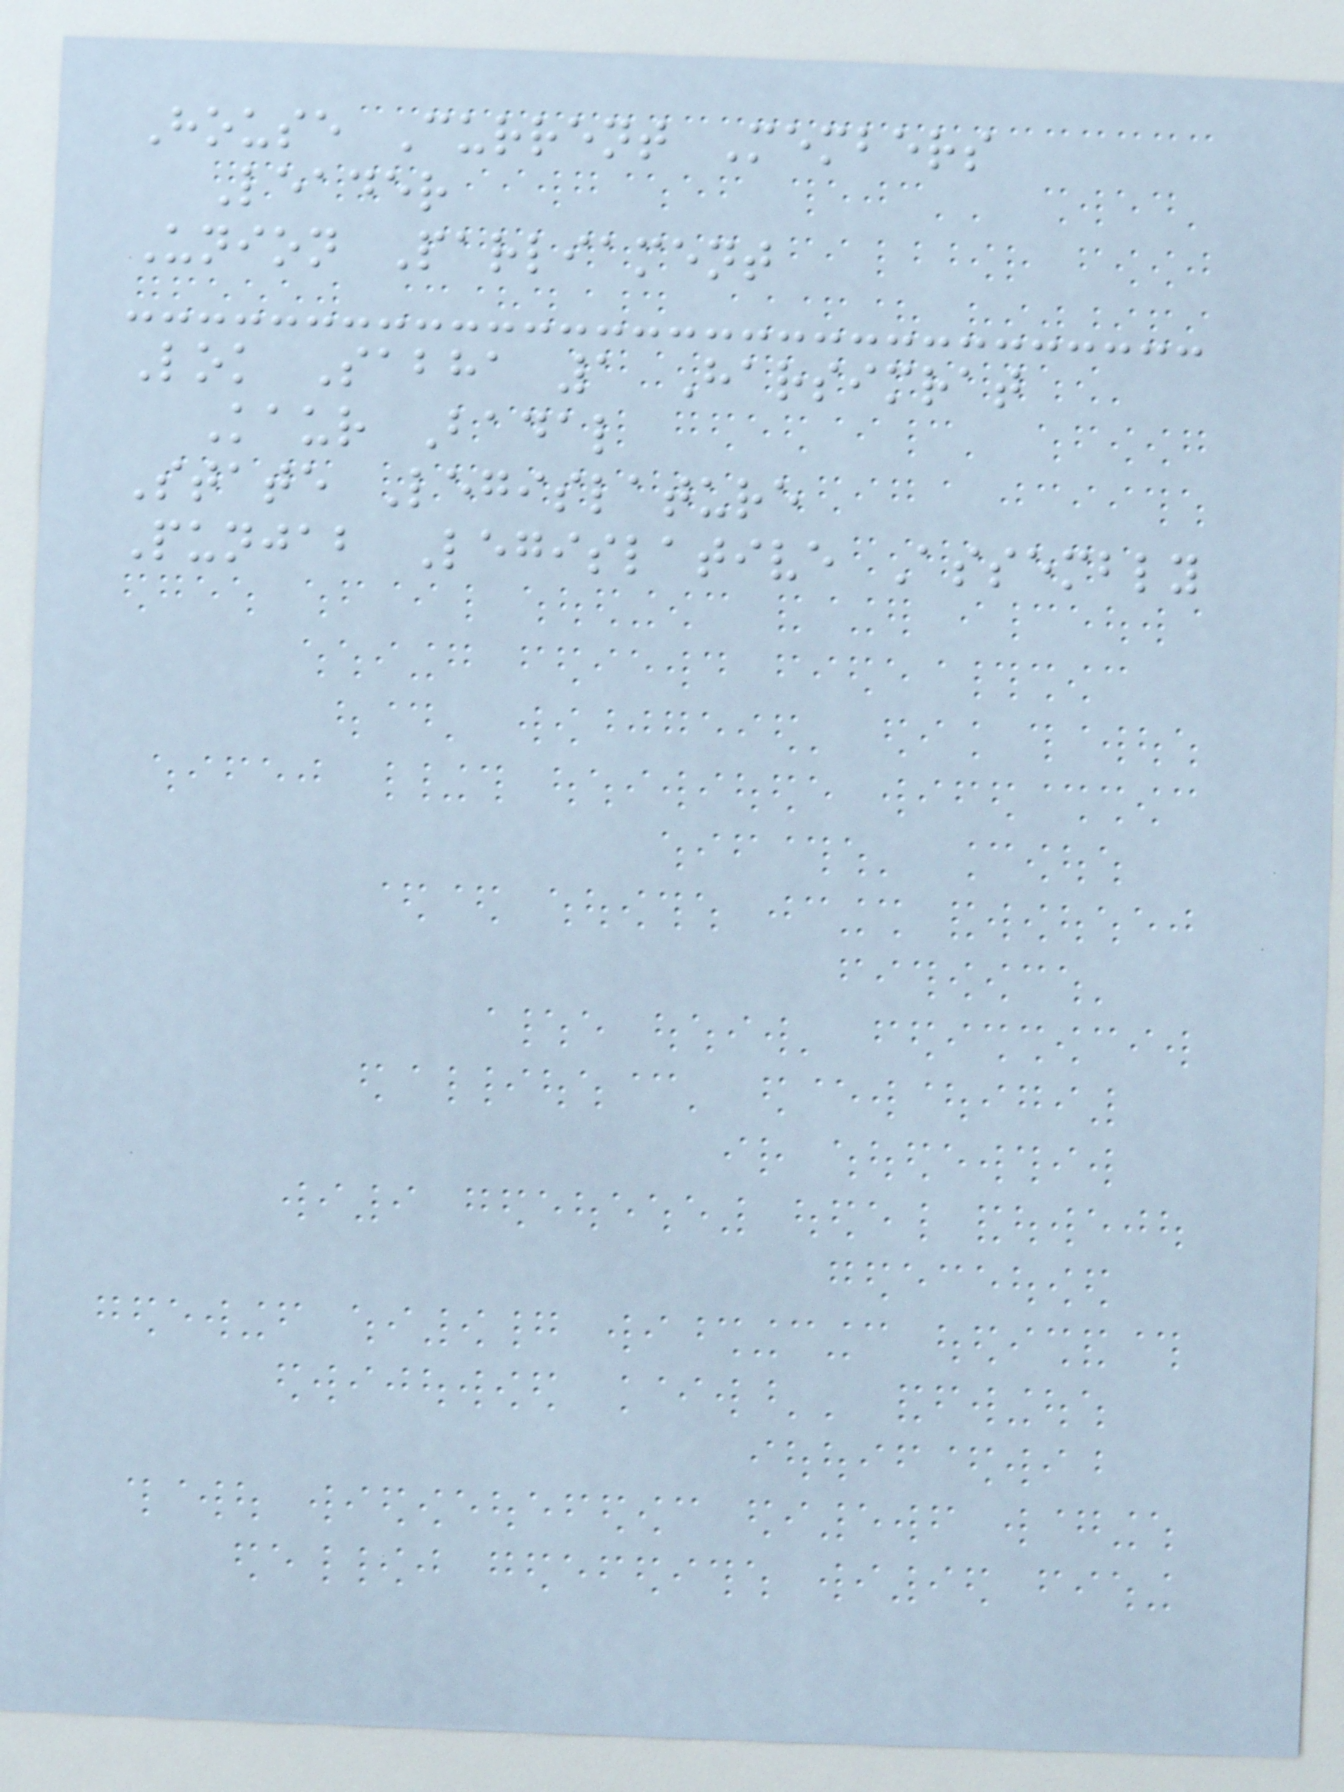House Current Members
Leader
Union Parliament
Lok Sabha 1 Harsimrat
Kaur Badal
State Legislature
Punjab Legislative Assembly
